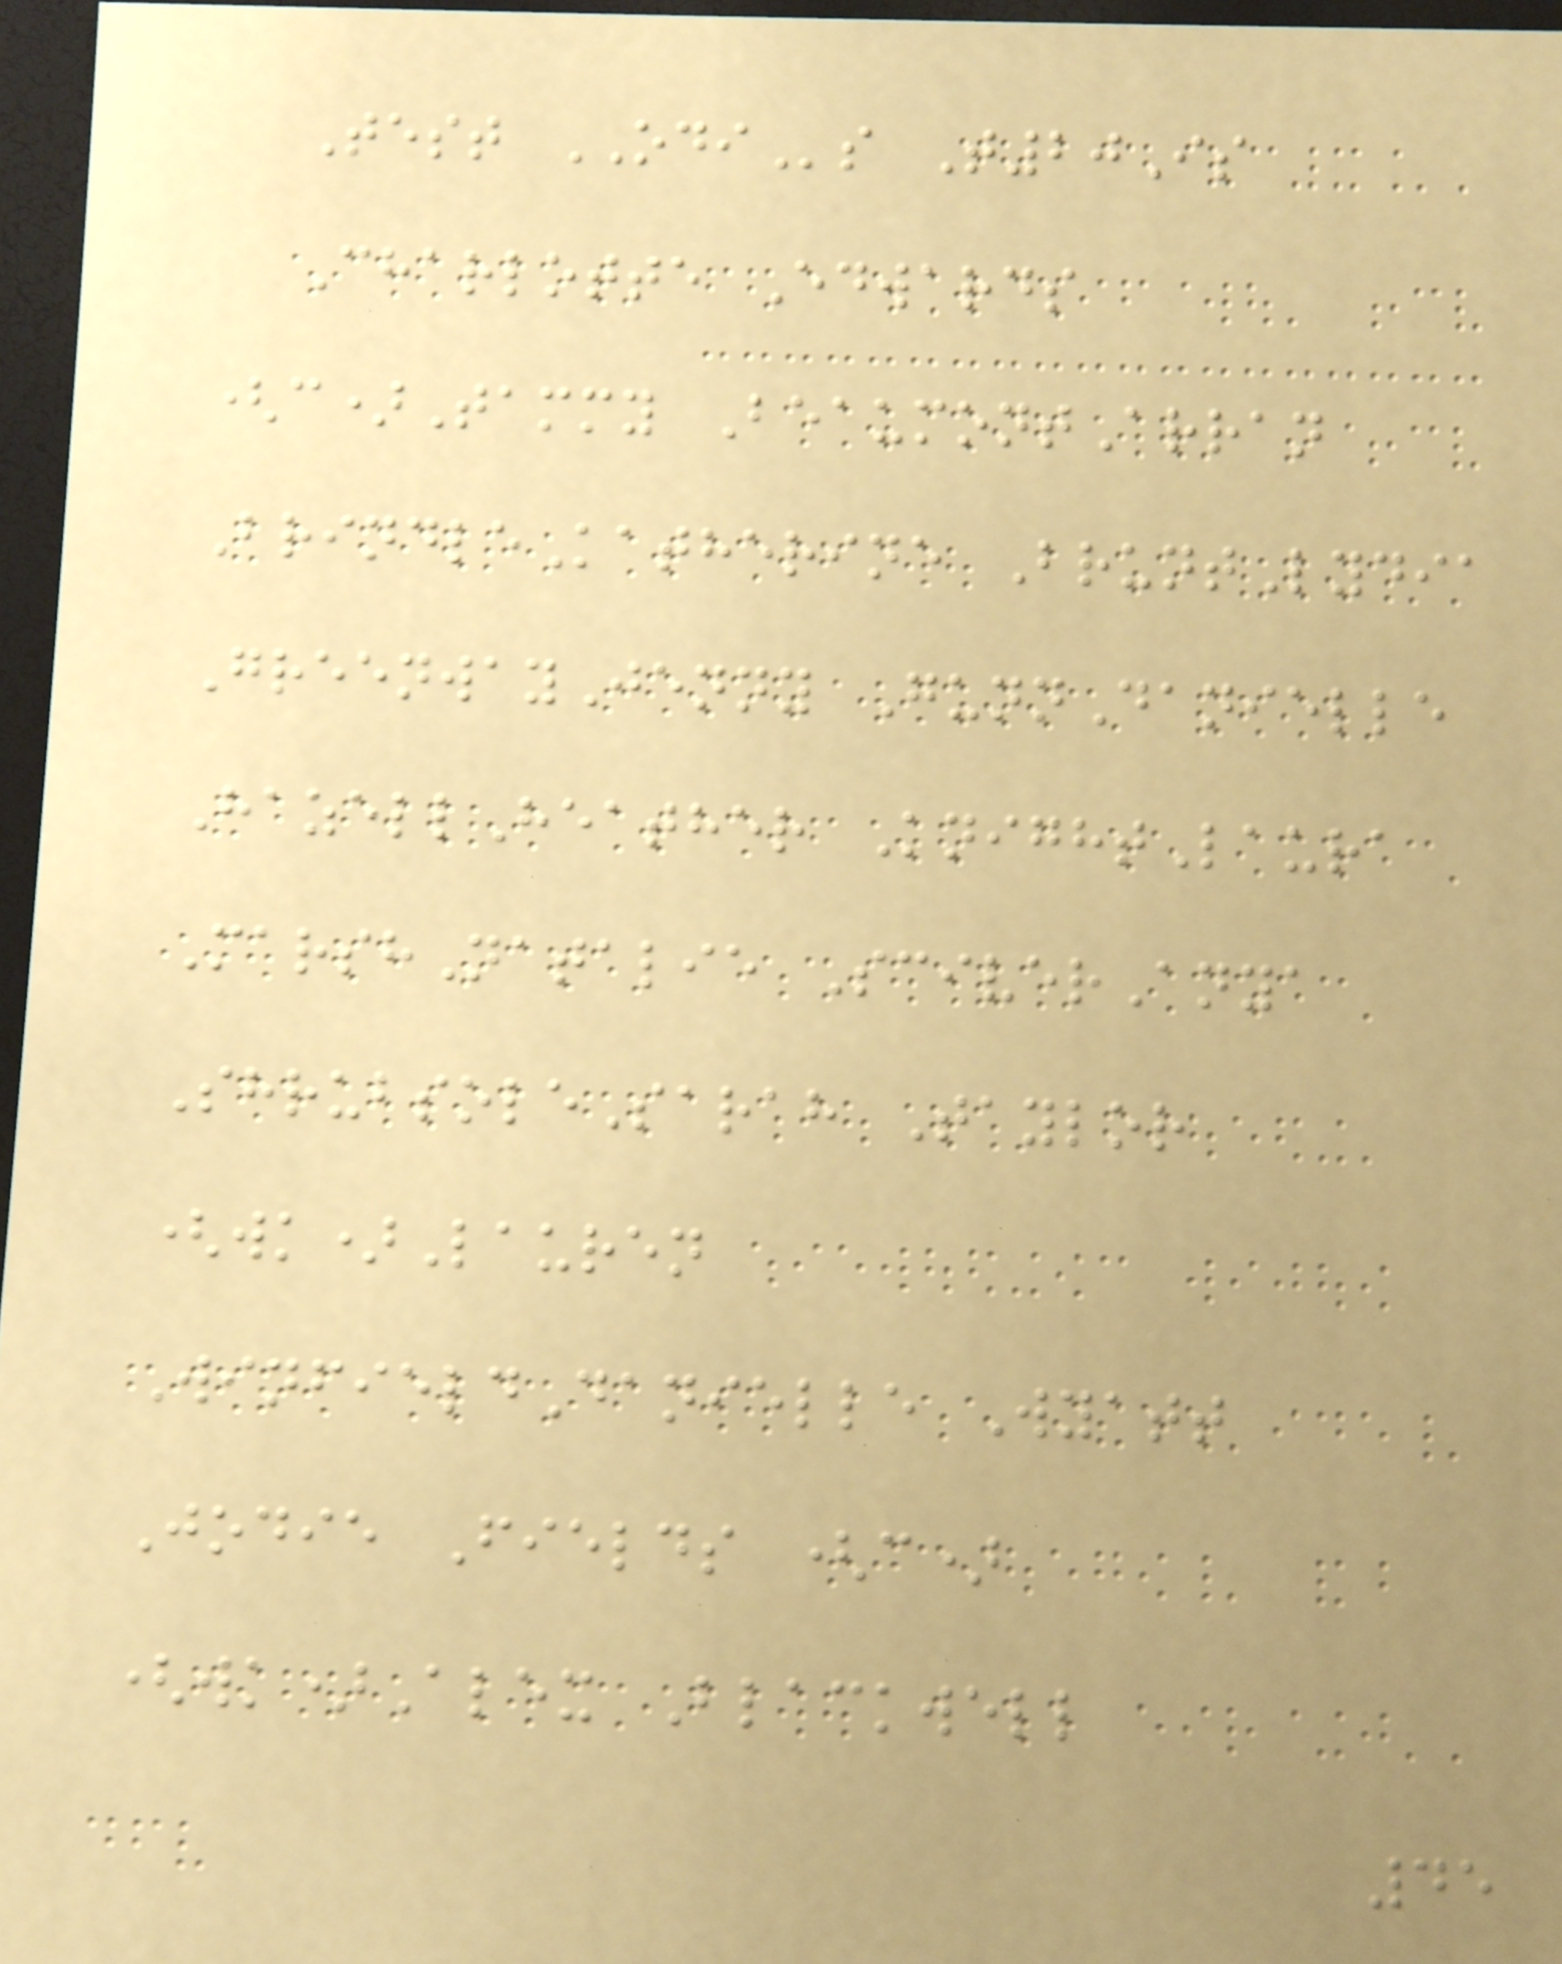Test ODIs T20Is
Charlotte Edwards
(c)Tammy BeaumontArran
BrindleKatherine BruntLydia
GreenwayJenny GunnDanielle
HazellHeather KnightLaura
MarshNatalie SciverAnya
ShrubsoleSarah Taylor
(wk)Lauren
WinfieldDanielle Wyatt
Jodie Fields (c)
(wk)Alex Blackwell
45
